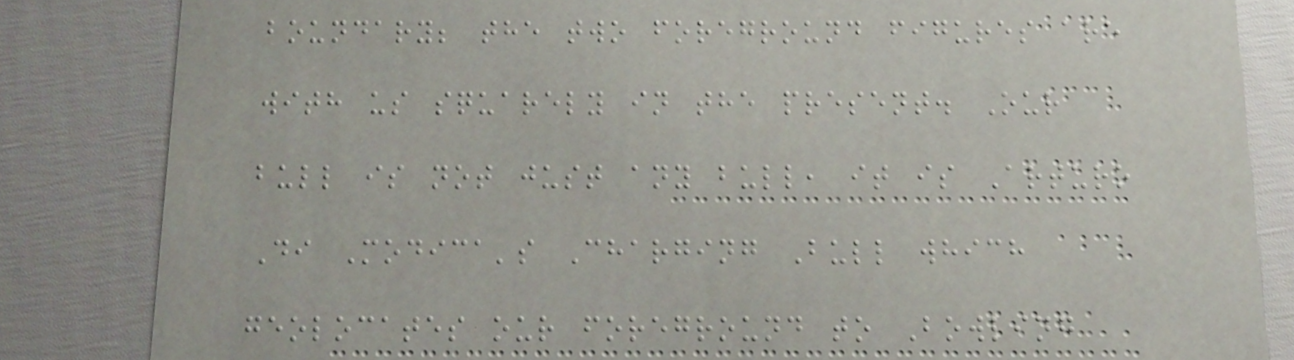boundary; the two foreground figures are
with us squarely in the present. Our
bull is not just any bull, it is Arturo
Di Modica's Charging Bull which
geolocates our foreground to Bowling
